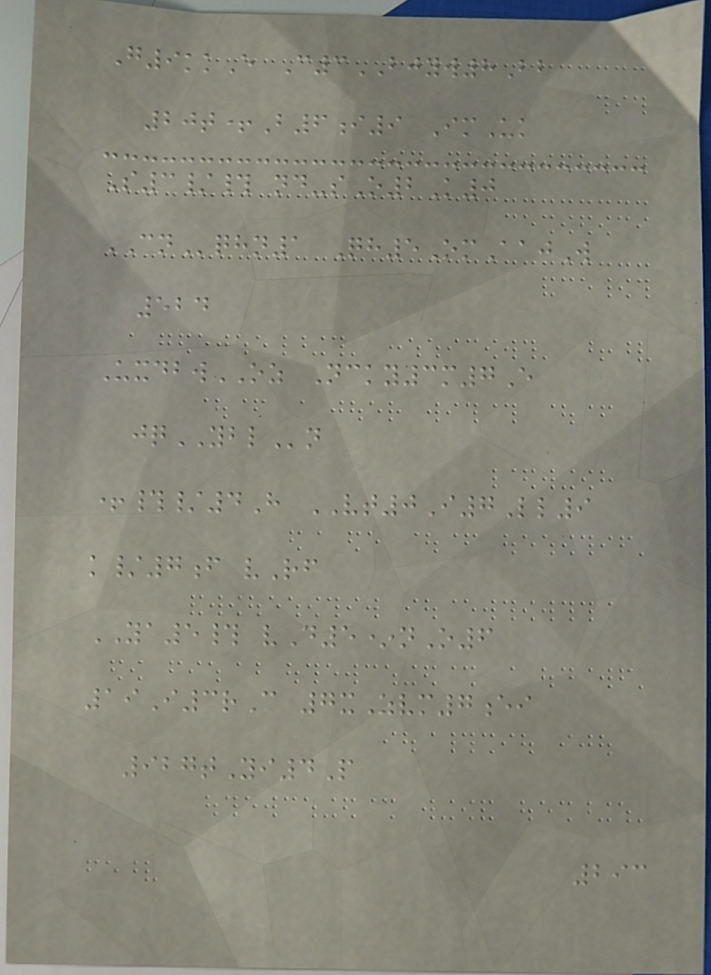G9kkE C3BJYW8Bb
20t+B6i9 ImUk
S3/# nd-sO2K0
CNqhn1 Qh5OmAajW
524
UxdbwOZ Ncky3m7E
jqYBLn
+#/4H VT0I7Ll9
k/7f vRf
YA5# vD5*nO6
19I3rC 7xZvm7ei
927tYi4P
293
